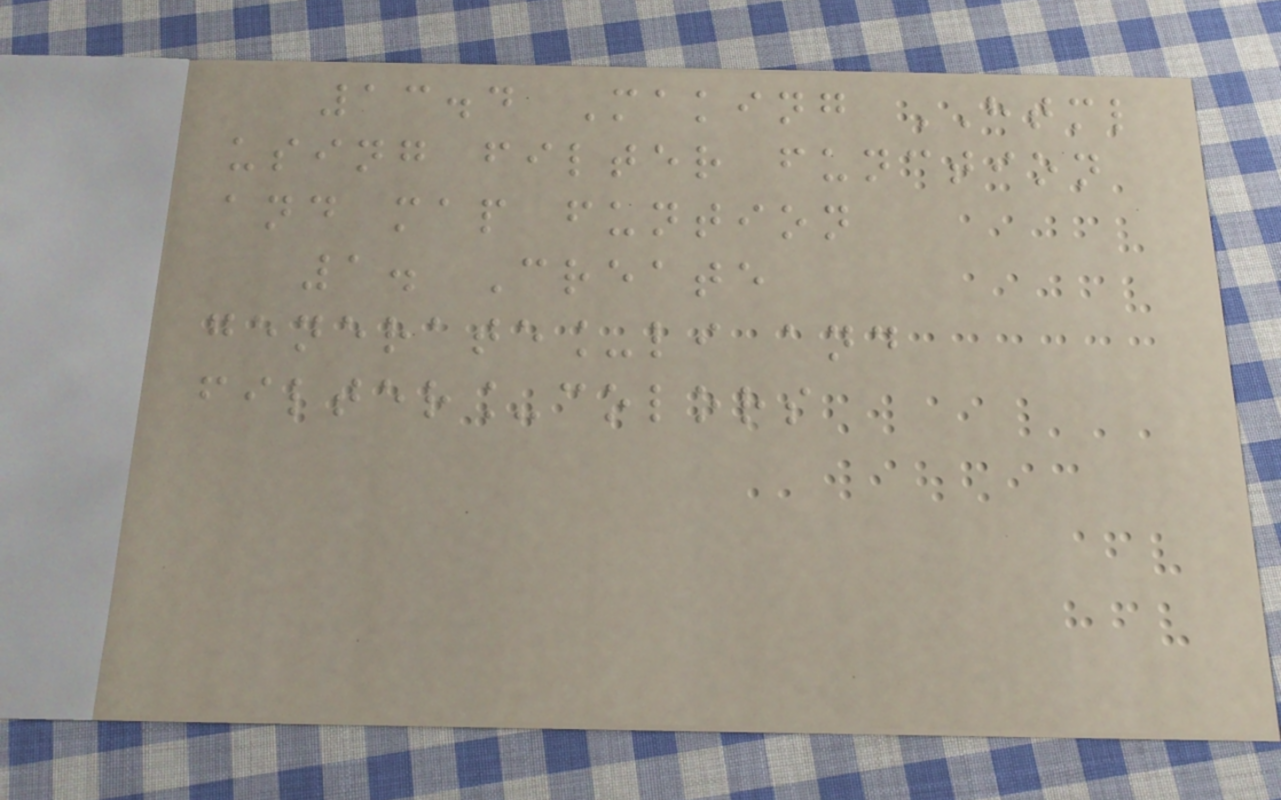13.4 Making HTML
using filter function
and map funtion
1. Create
generate_li and
filter_colors
